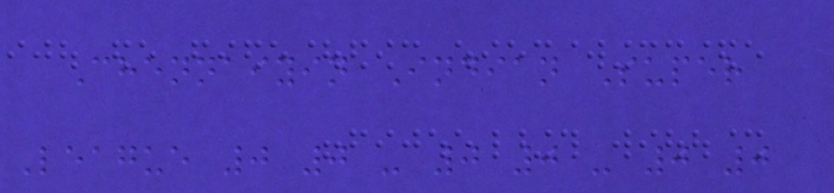Chennaiyin Indian Super
League 0 0 - 0 0 - 0 0
